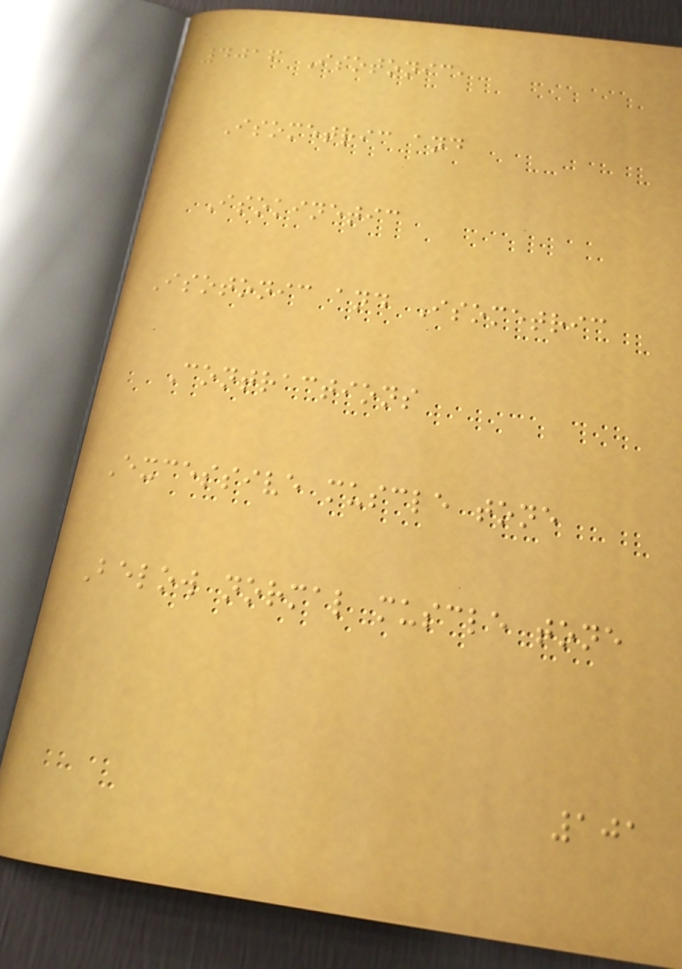4016 Isotonic,
Isometric and
Isokinetic
Isotonic and Isometric
Contractions
Excessive muscle tone
Below normal muscle tone
101
